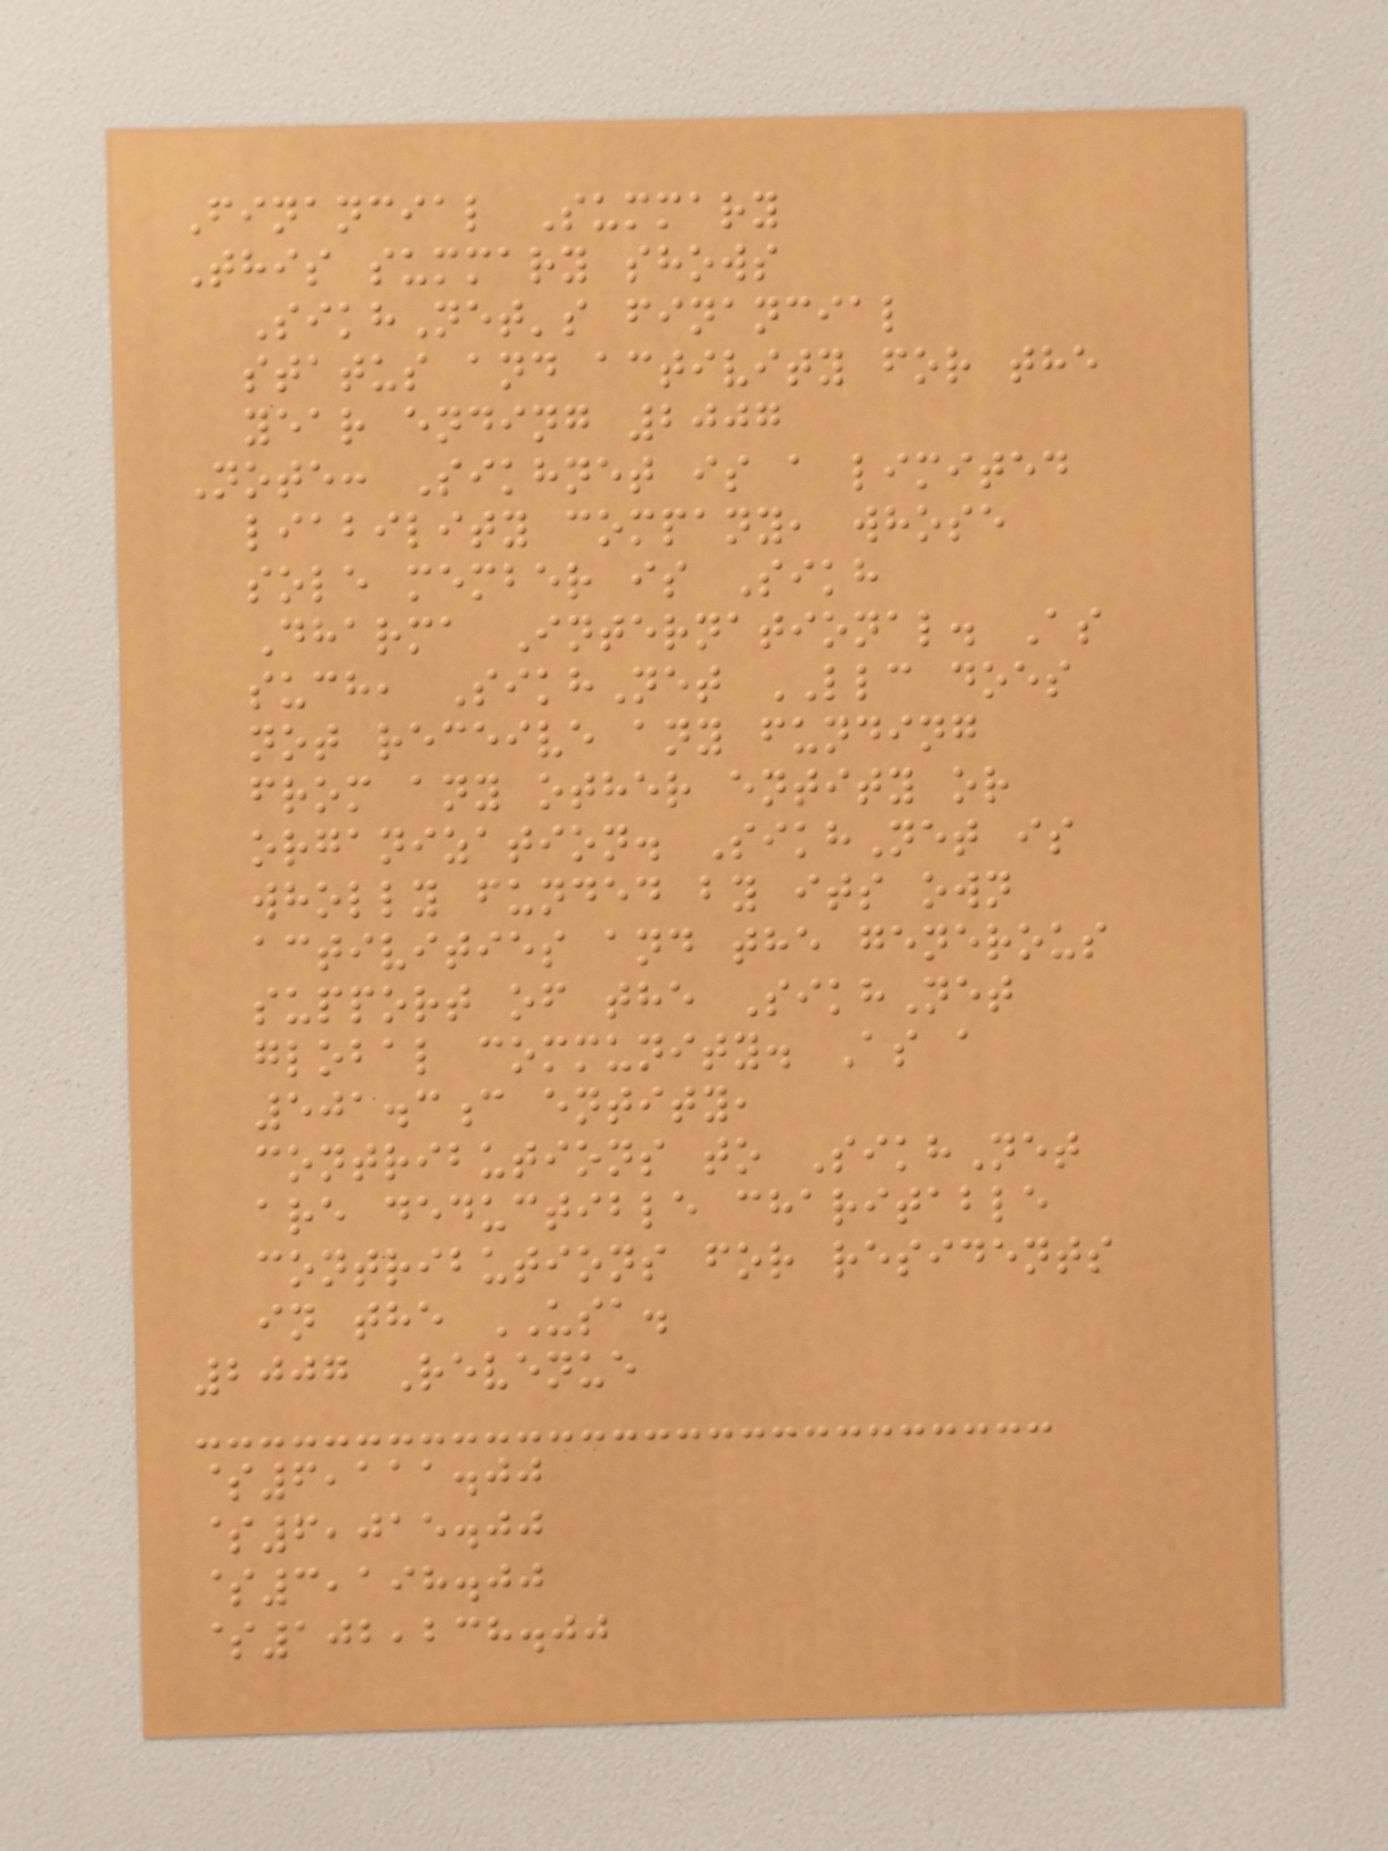Financial Summary
This summary shows
SikhNet's financial
status and activity for the
year ending 2007
Note: Sikhnet is a limited
liability company, whose
sole member is Sikh
Dharma International. As
such, SikhNet LLC does
not receive any funding
from any other entity or
organization. SikhNet is
wholly funded by its own
activities and the generous
support of the SikhNet
global community. As a
501.3c entity,
contributions to SikhNet
are deductible charitable
contributions for residents
in the USA.
2007 Revenue
$6,111.00
$6,015.00
$3,198.00
$102,238.00
